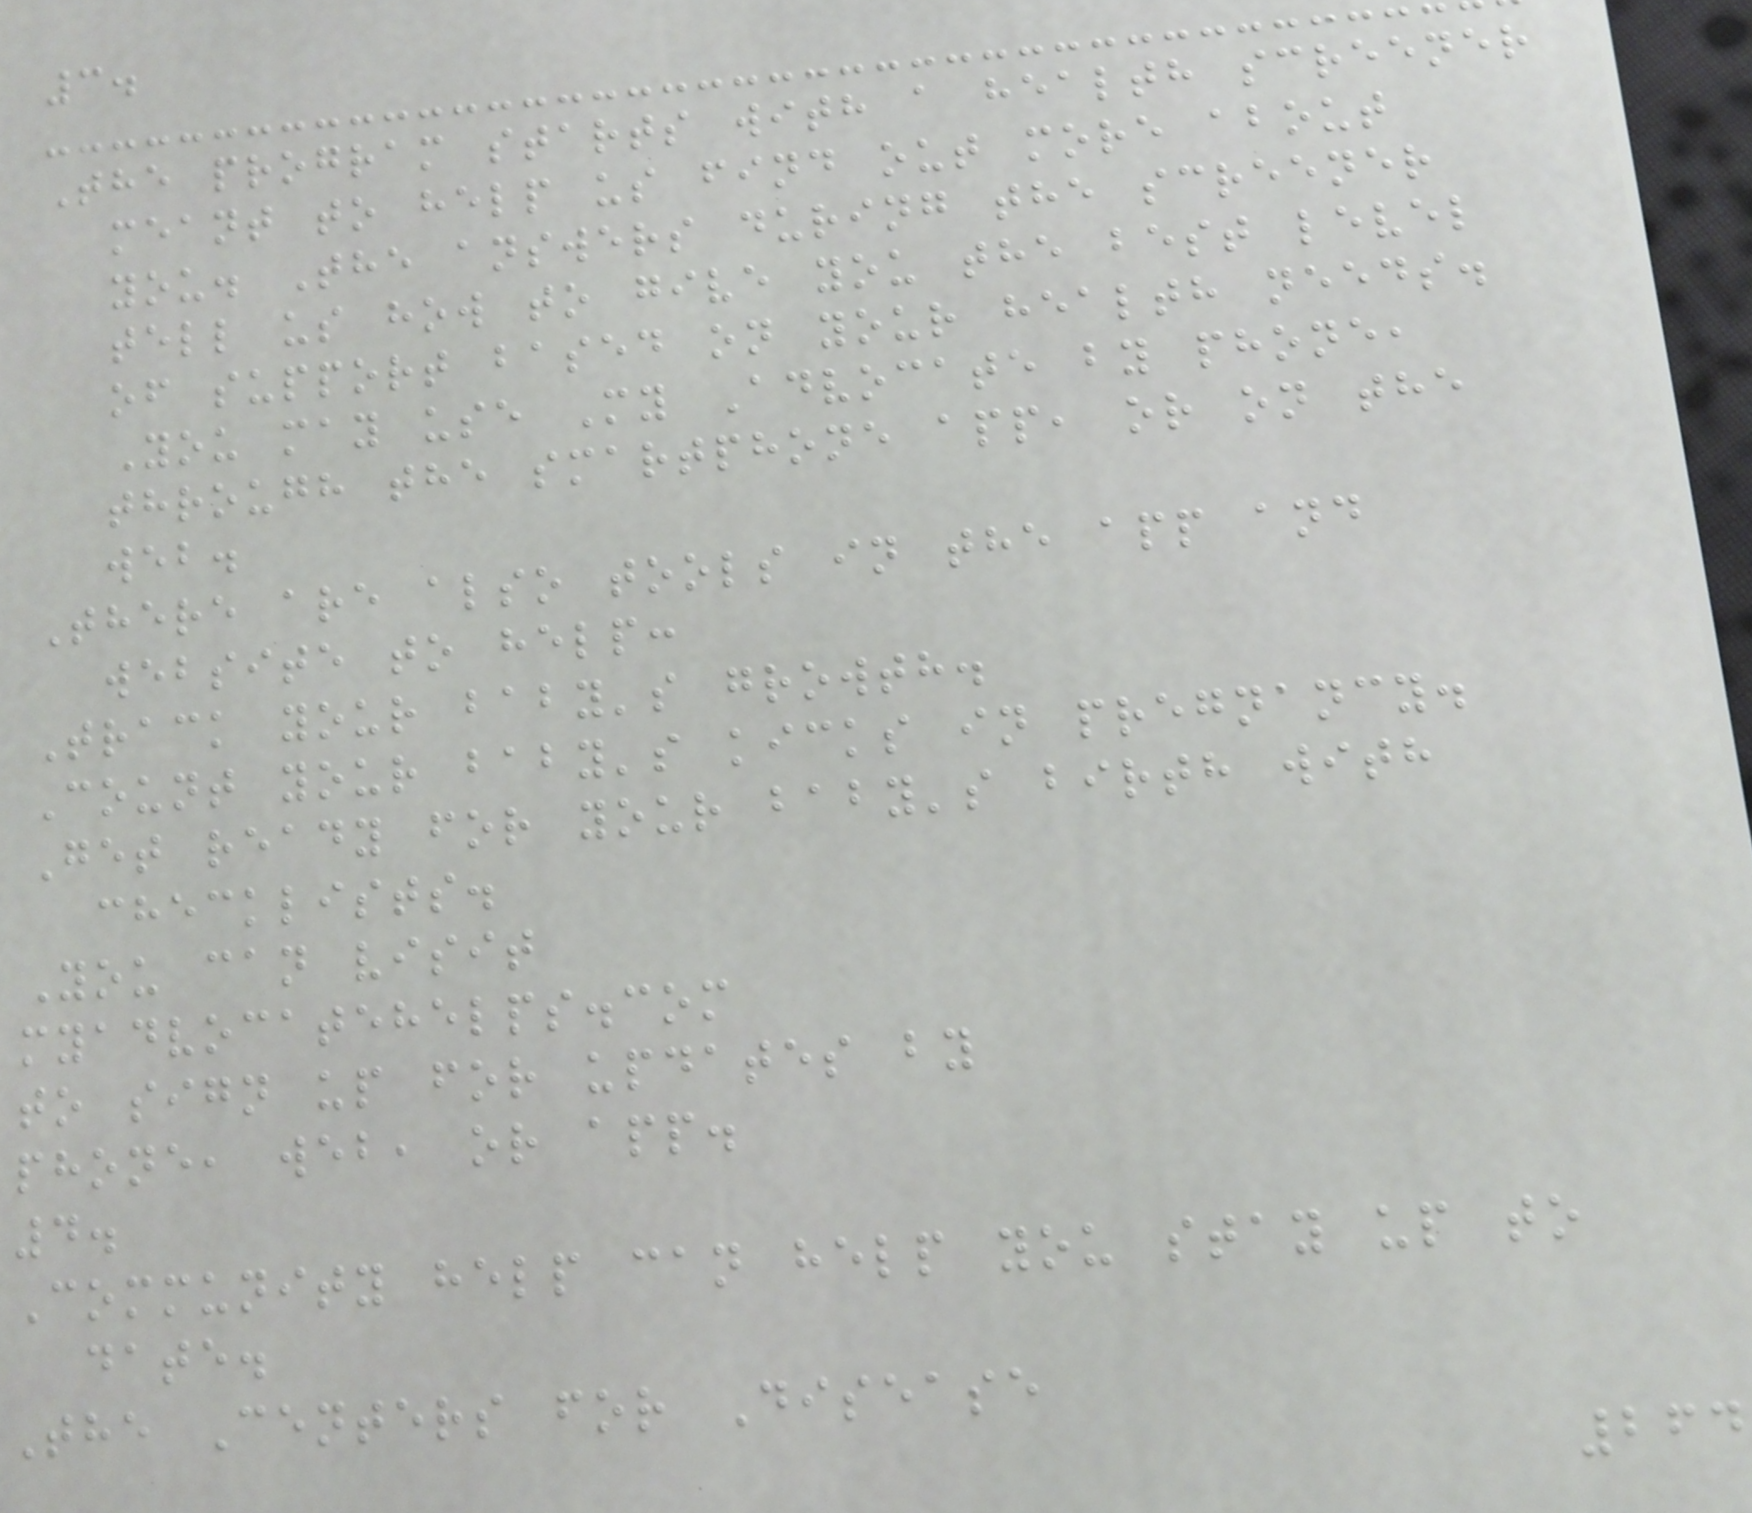3.
The program starts with a health screener
meant to help us find out more about
you. The answers during the screener
tell us how to give you the best level
of support based on your health needs.
You may use My Advocate by phone,
through the smartphone app, or on the
web.
There are also tools in the app and
website to help:
Track your baby's growth.
Count your baby's kicks in pregnancy.
Get ready for your baby's birth with
checklists.
You can visit
myadvocatehelps.com
to sign up for updates by
phone, web, or app.
4.
Community help can help you stay up to
date.
The Centers for Disease
264
